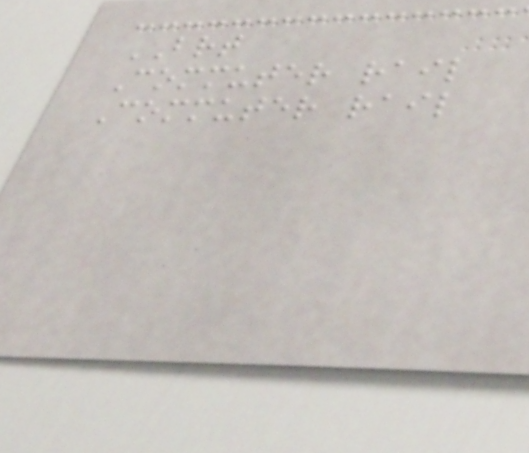BRT
Commuter rail
Commuter rail
